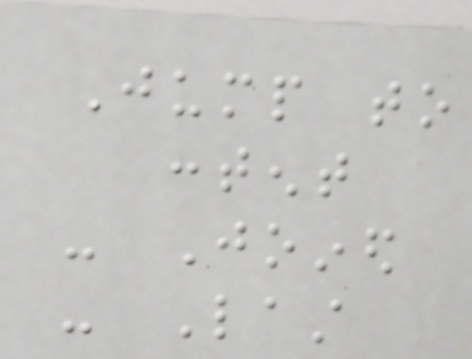Jump to
content
- Joined
- Last
